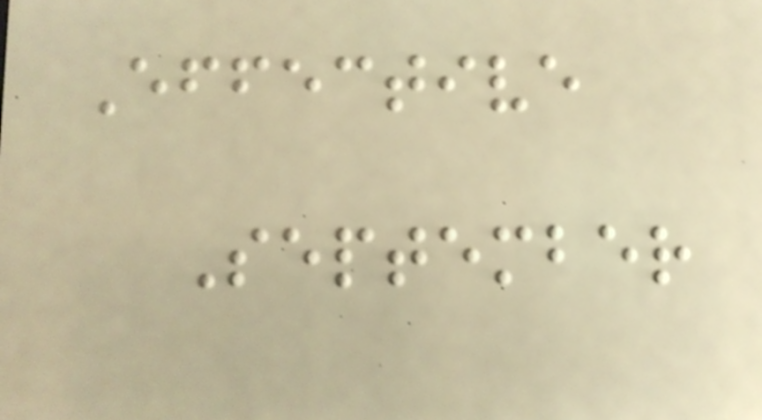Effective
September
